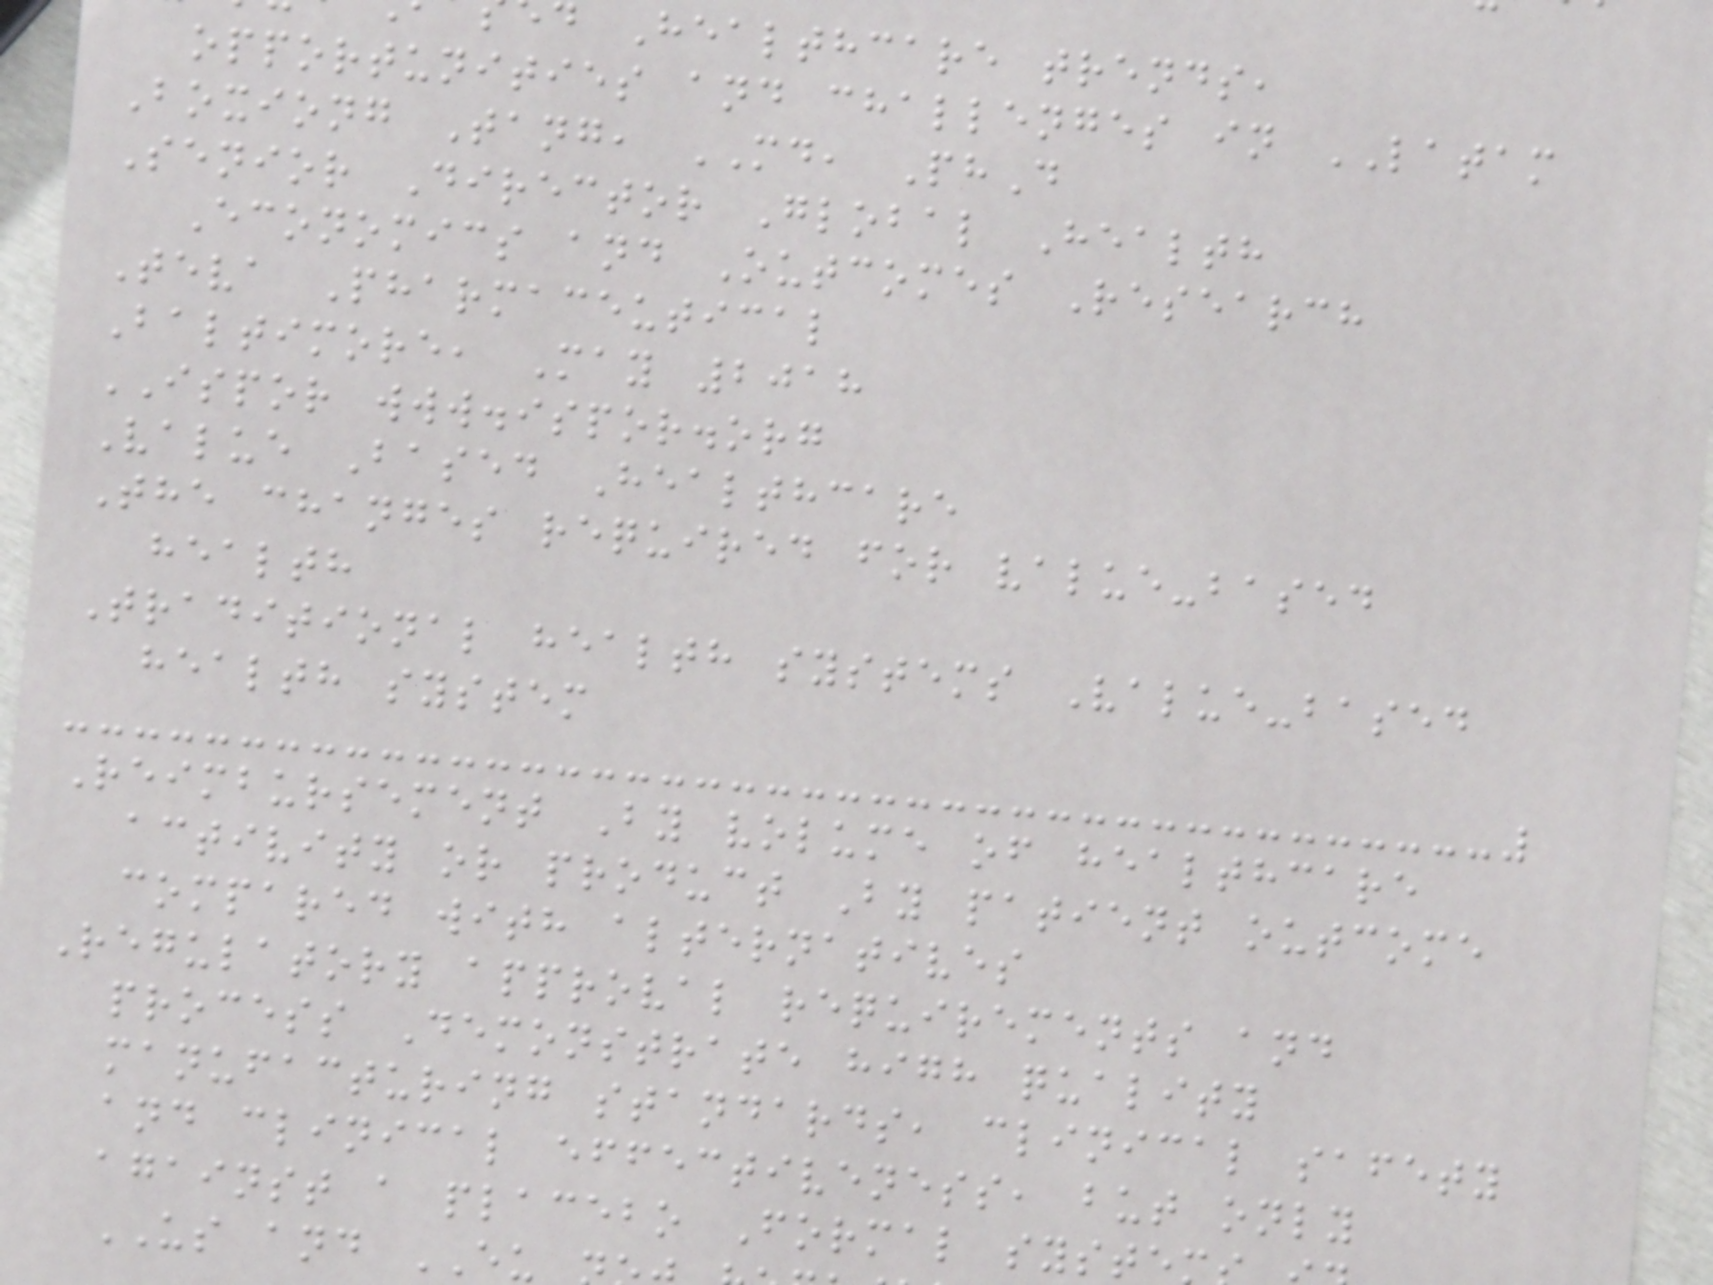d Healthcare trends,
opportunities and challenges in LATAM
Boxiong Tang, MD, PhD
Senior Director Global Health
Economics and Outcomes Research
Teva Pharmaceutical
Baltimore, May 2018
ISPOR www.ispor.org
Value Based Healthcare
The changes required for value-based
health
Traditional health systems Value-based
health system
Reimbursement By volume of healthcare
activity or product By patient outcome
compared with alternatives
Regulatory approval requirements and
process Demonstrate high quality
manufacturing standards, clinical safety
and clinical effectiveness, but only
against a placebo Formal syste
US and EU
